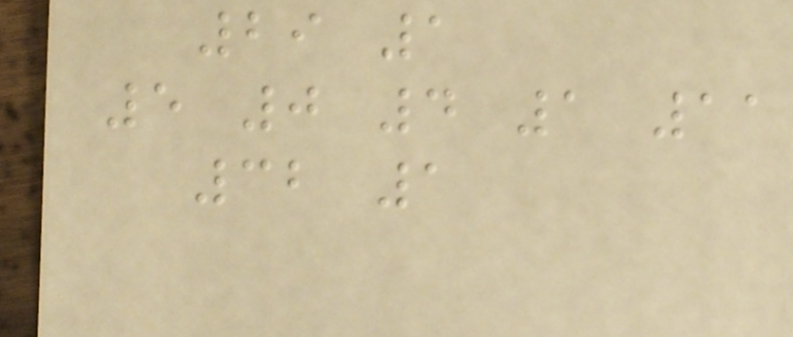29 1
5 0 4 1 11
32 1
